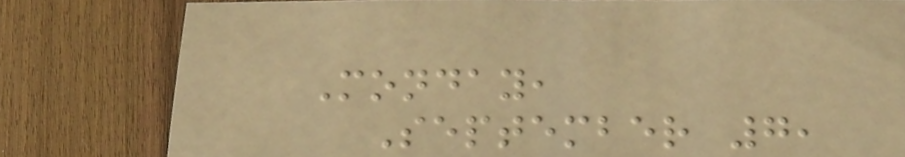Monday,
September 7,
